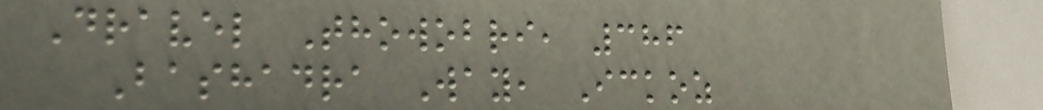Dravel Thowobri, 386
Bashadra Way, Ickoz
